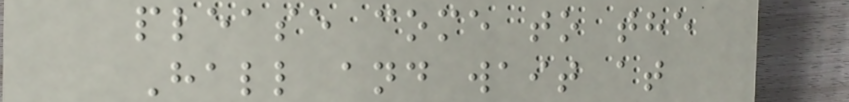please come to the
Hall and wait at
